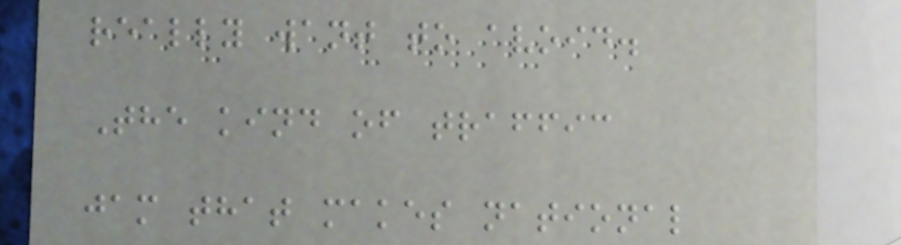really want to avoid.
The kind of traffic
jam that makes national
